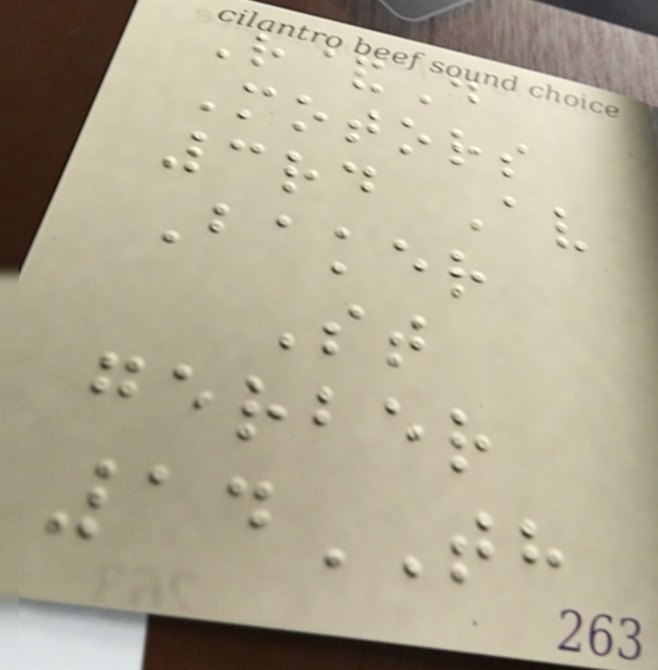R&D
Motors
3rd Av
Baker
St
gerber
14TH
